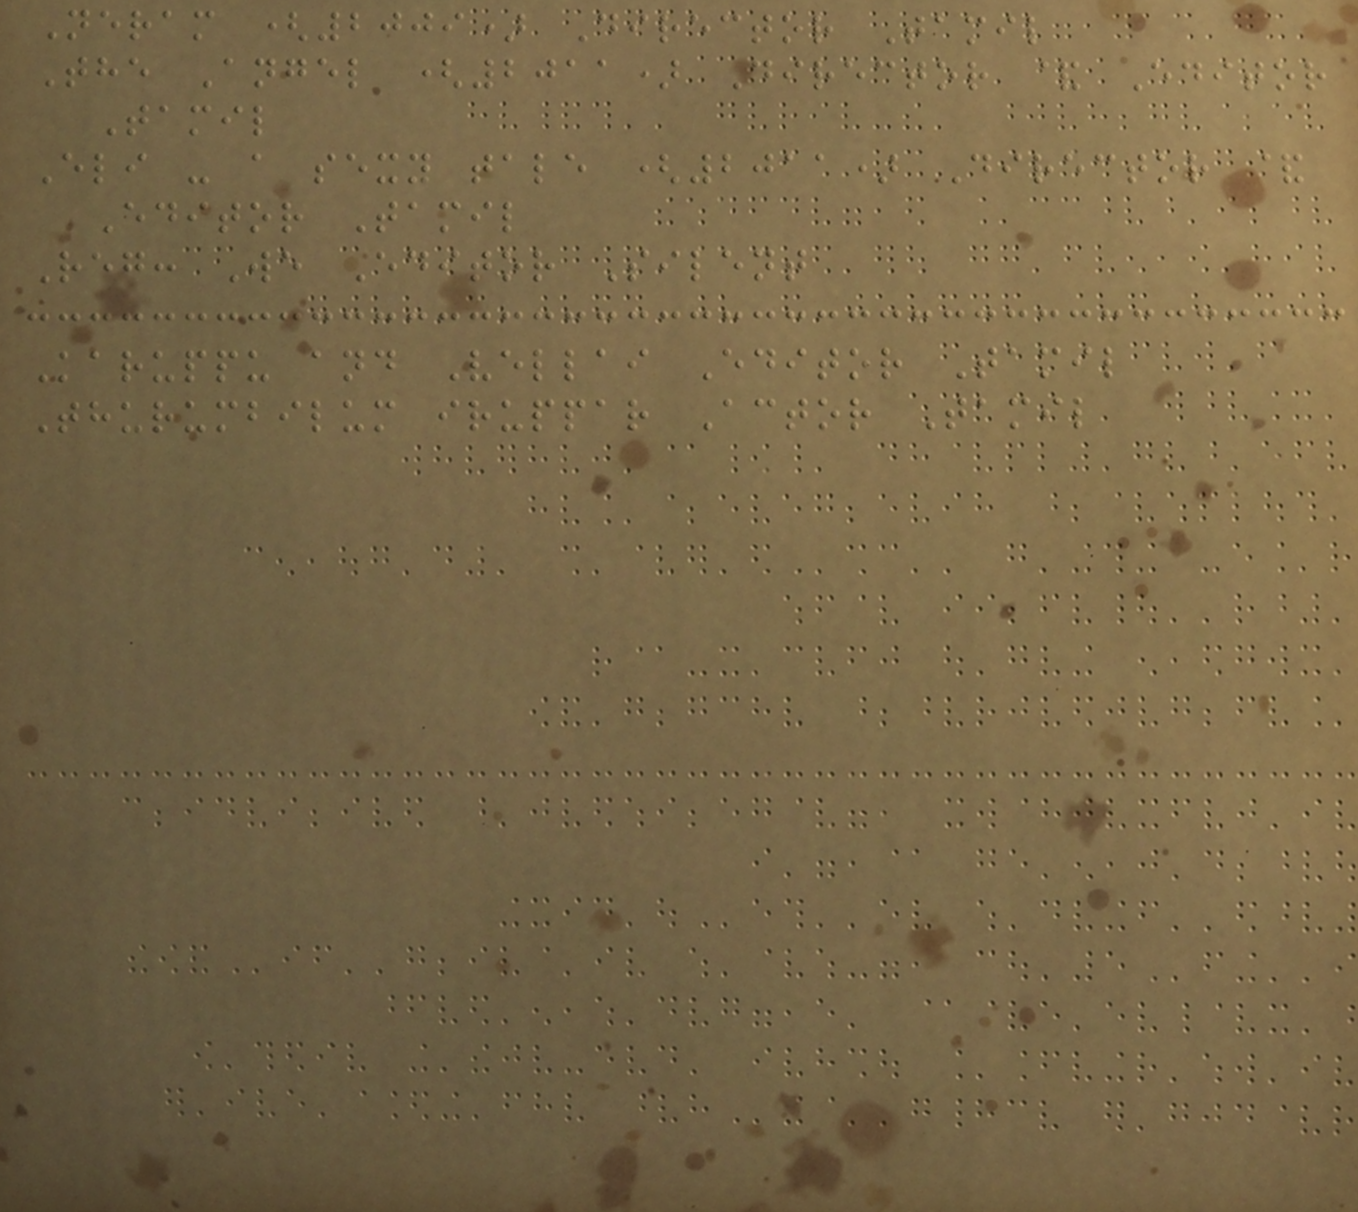Neram (2009) Director Tamil
The Angel (2011) Director & Editor
Tamil
Eli - a sexy tale (2011) Director &
Editor Tamil
Reg: We Editor Silent
Karuppu and Vellai Editor Tamil
Thurumbilum iruppar Actor Tamil
